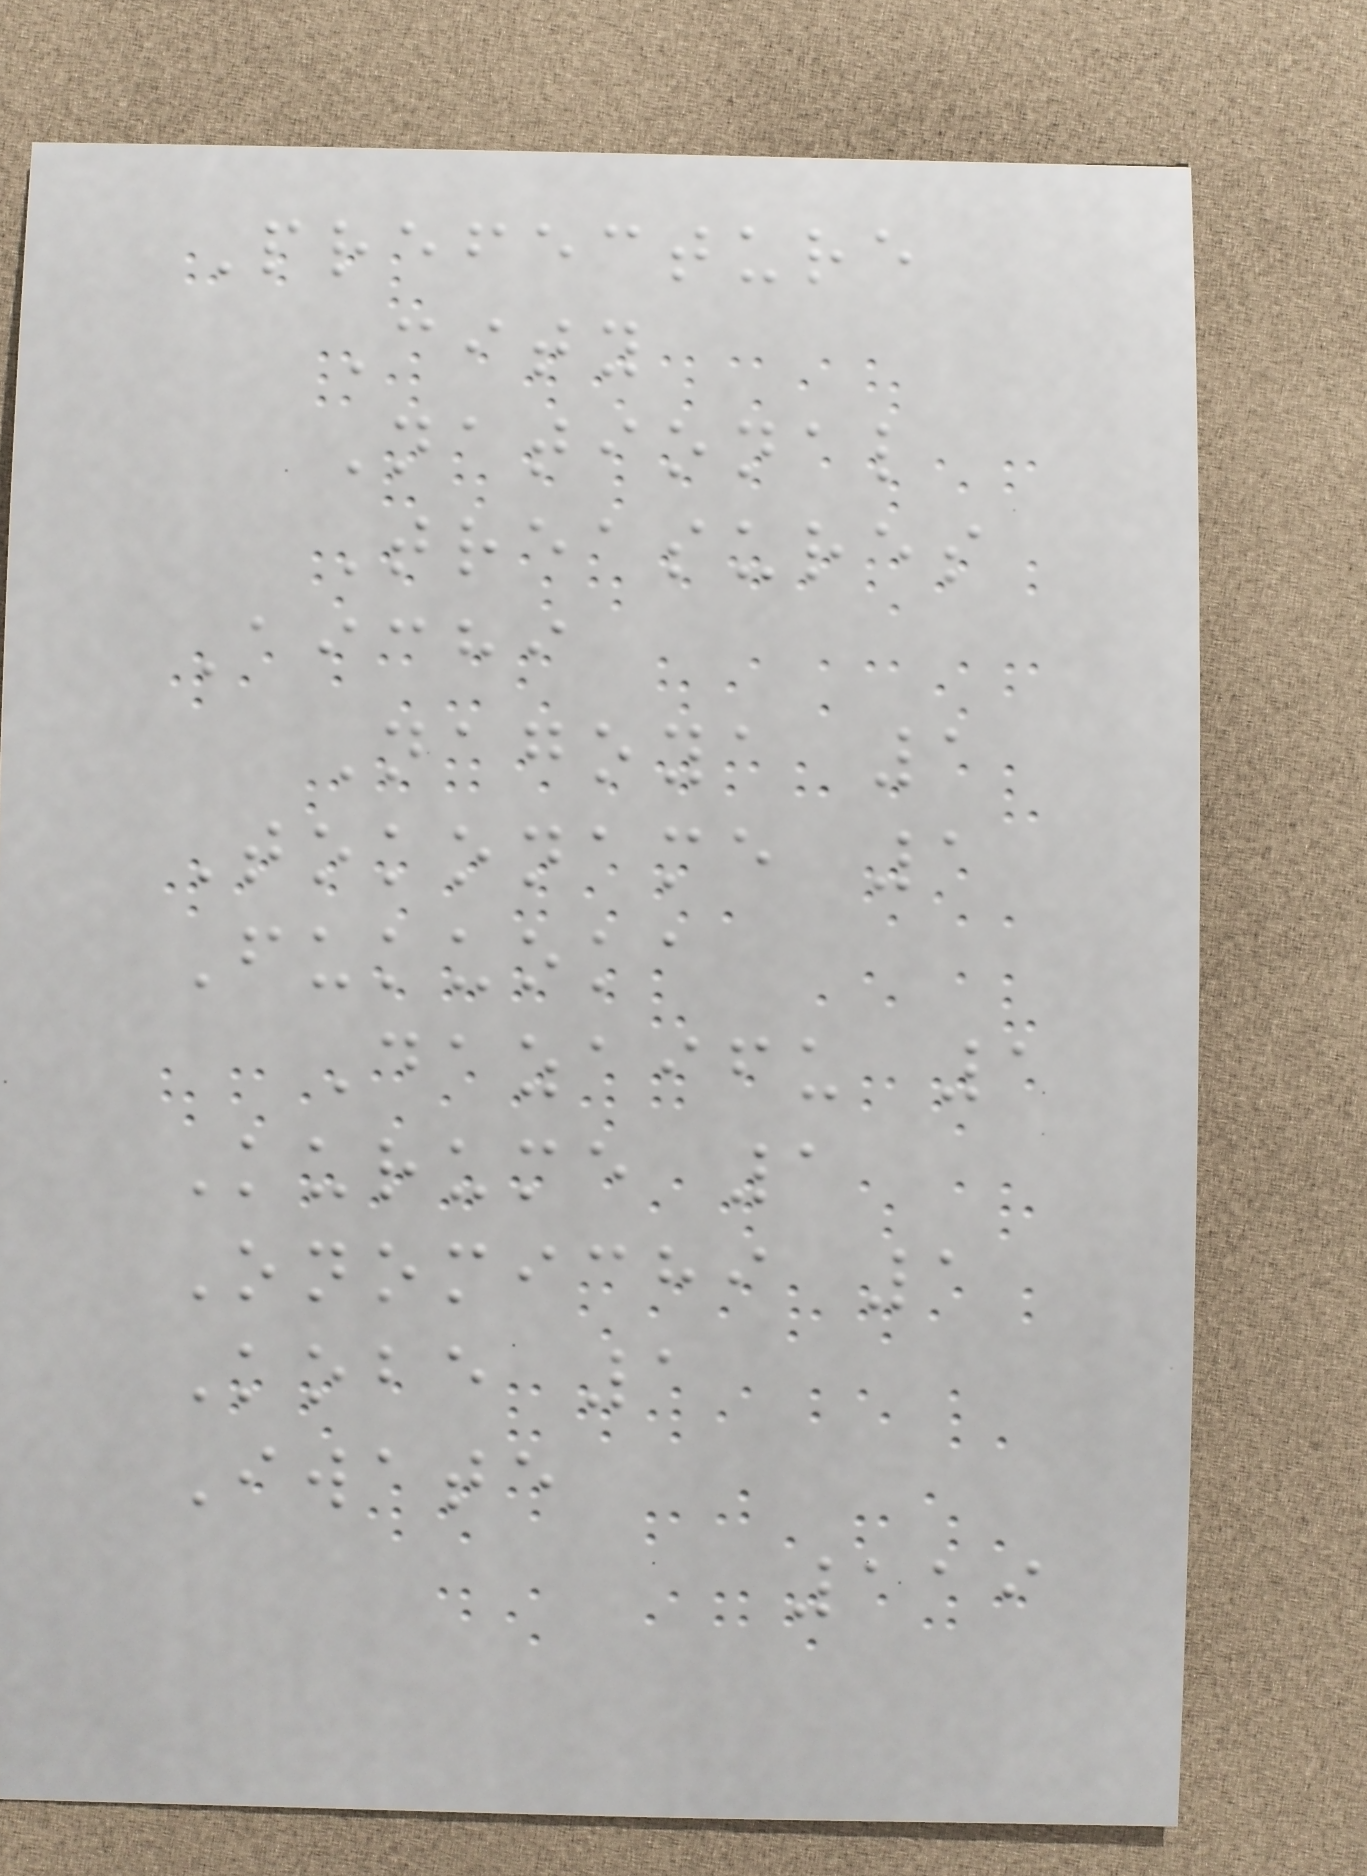Prefecture
City
National
Treasures
Aichi
Nagoya 1
Tokoname 1
Fukuoka
Dazaifu 1
Kurume 1
Onomichi 1
Kobe 1
Iwate
119
